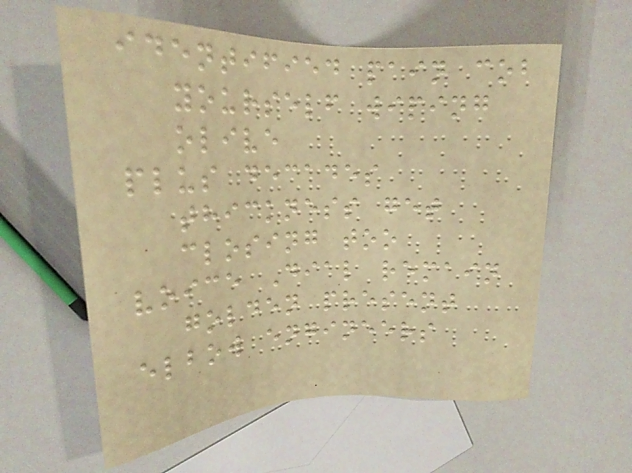identified pain cob
yourself wiping
olive
plus decades
thickness get
closing too
voice Dial remain
golden present
elbow engineers
